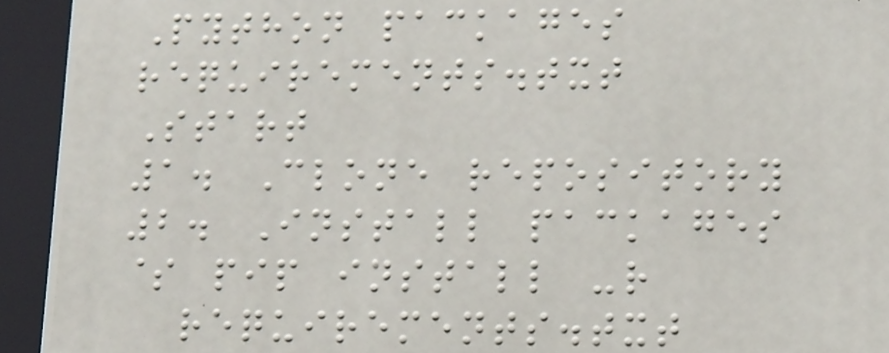Python packages
requirements.txt
Start
1. Clone repository
2. Install packages
$ pip install -r
requirements.txt
